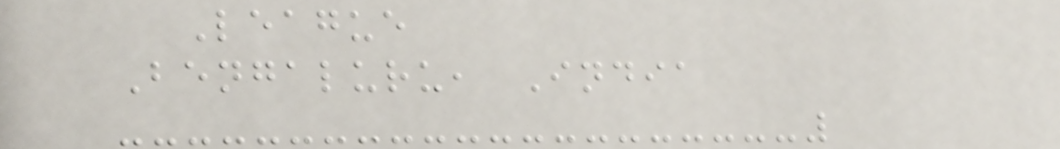League
Bengaluru, India
